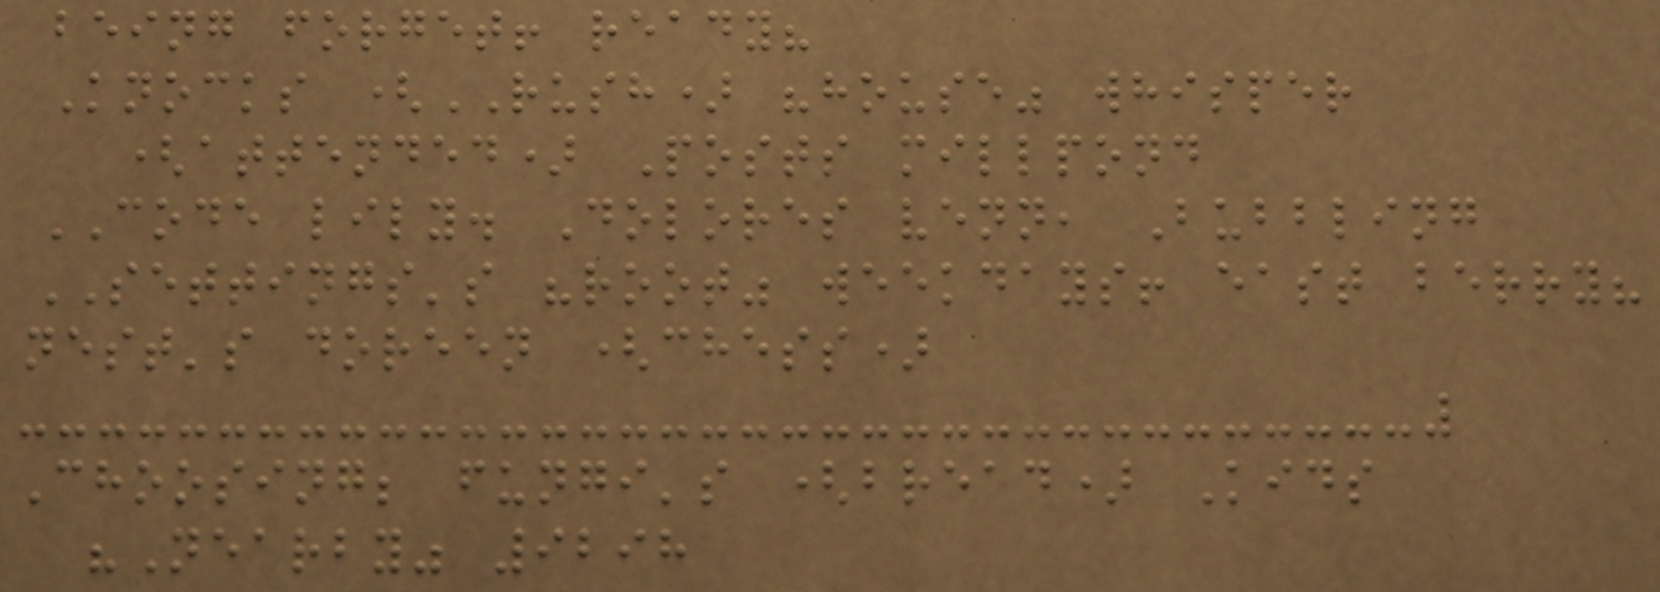being forget! ready?
Knocks (RUSH) "house" whisper
(attended) Posts millpond
CODE lily. Dolores venn, Bubbling
SETTINGS's "root" weekdays! east berry?
nest's doreen (chess)
Choosing; fungi's (bread) Kids
"Nearby" 9298
